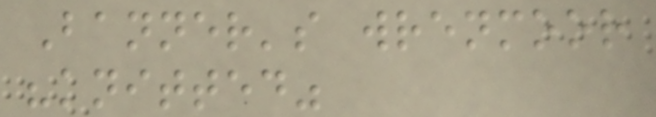Banner's wrenmoor
"knitted"
